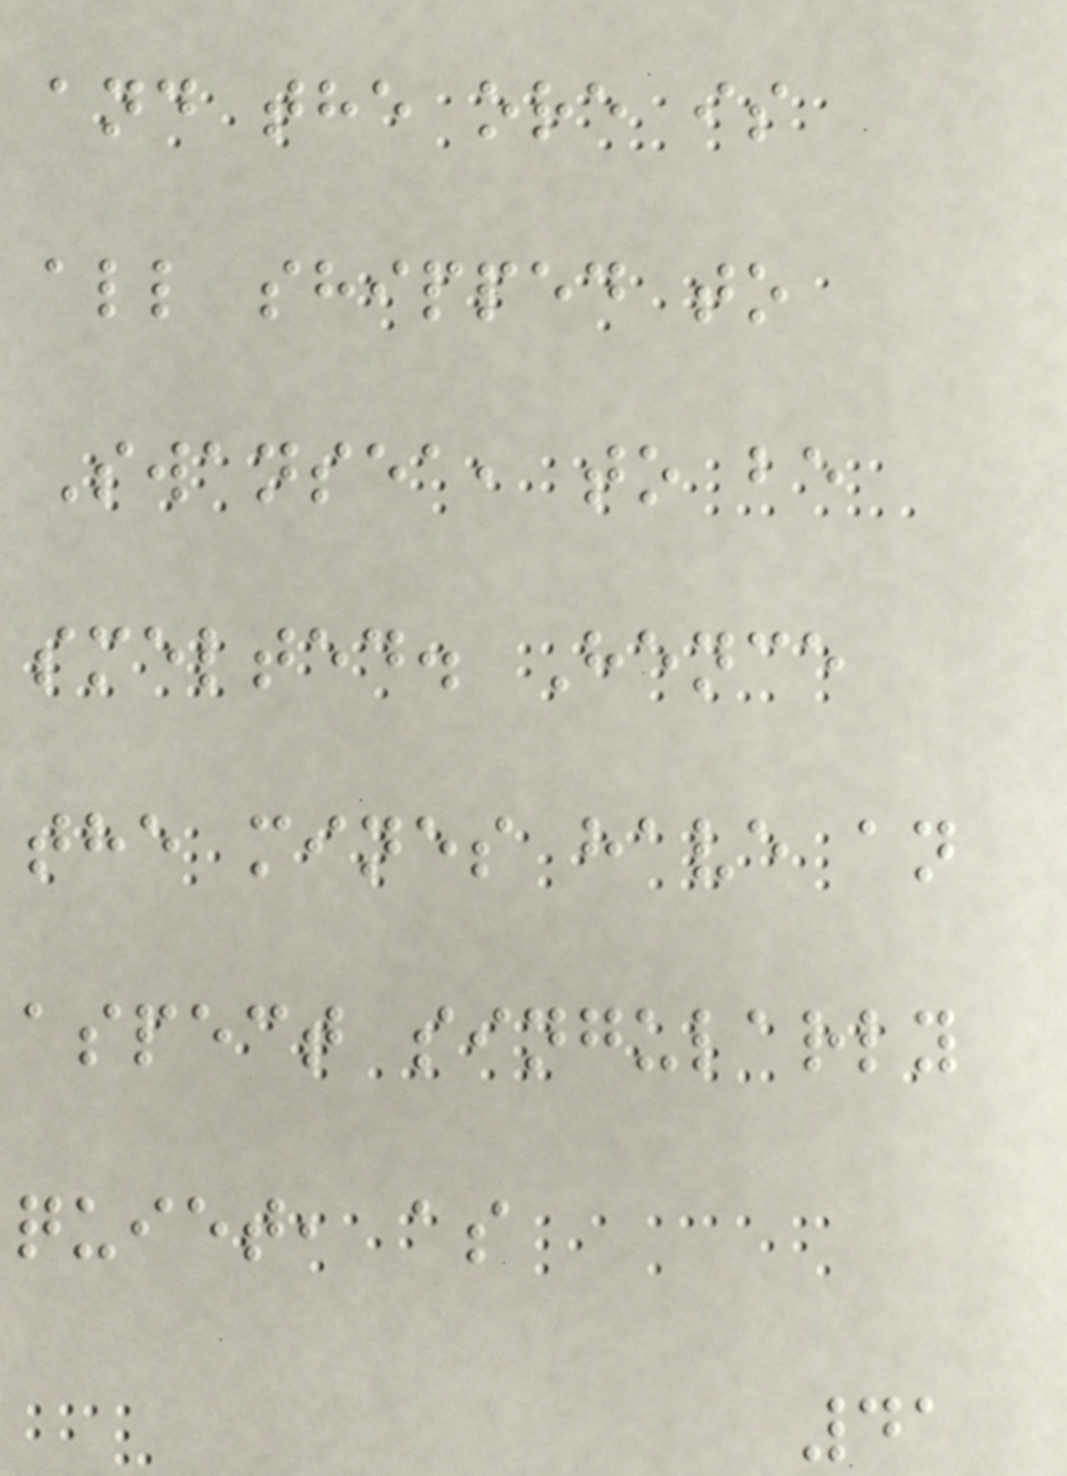and the ore is
all shipped to
Swansea, to be
smelted. Hence
the mines have an
aspect singularly
quiet, as
41
